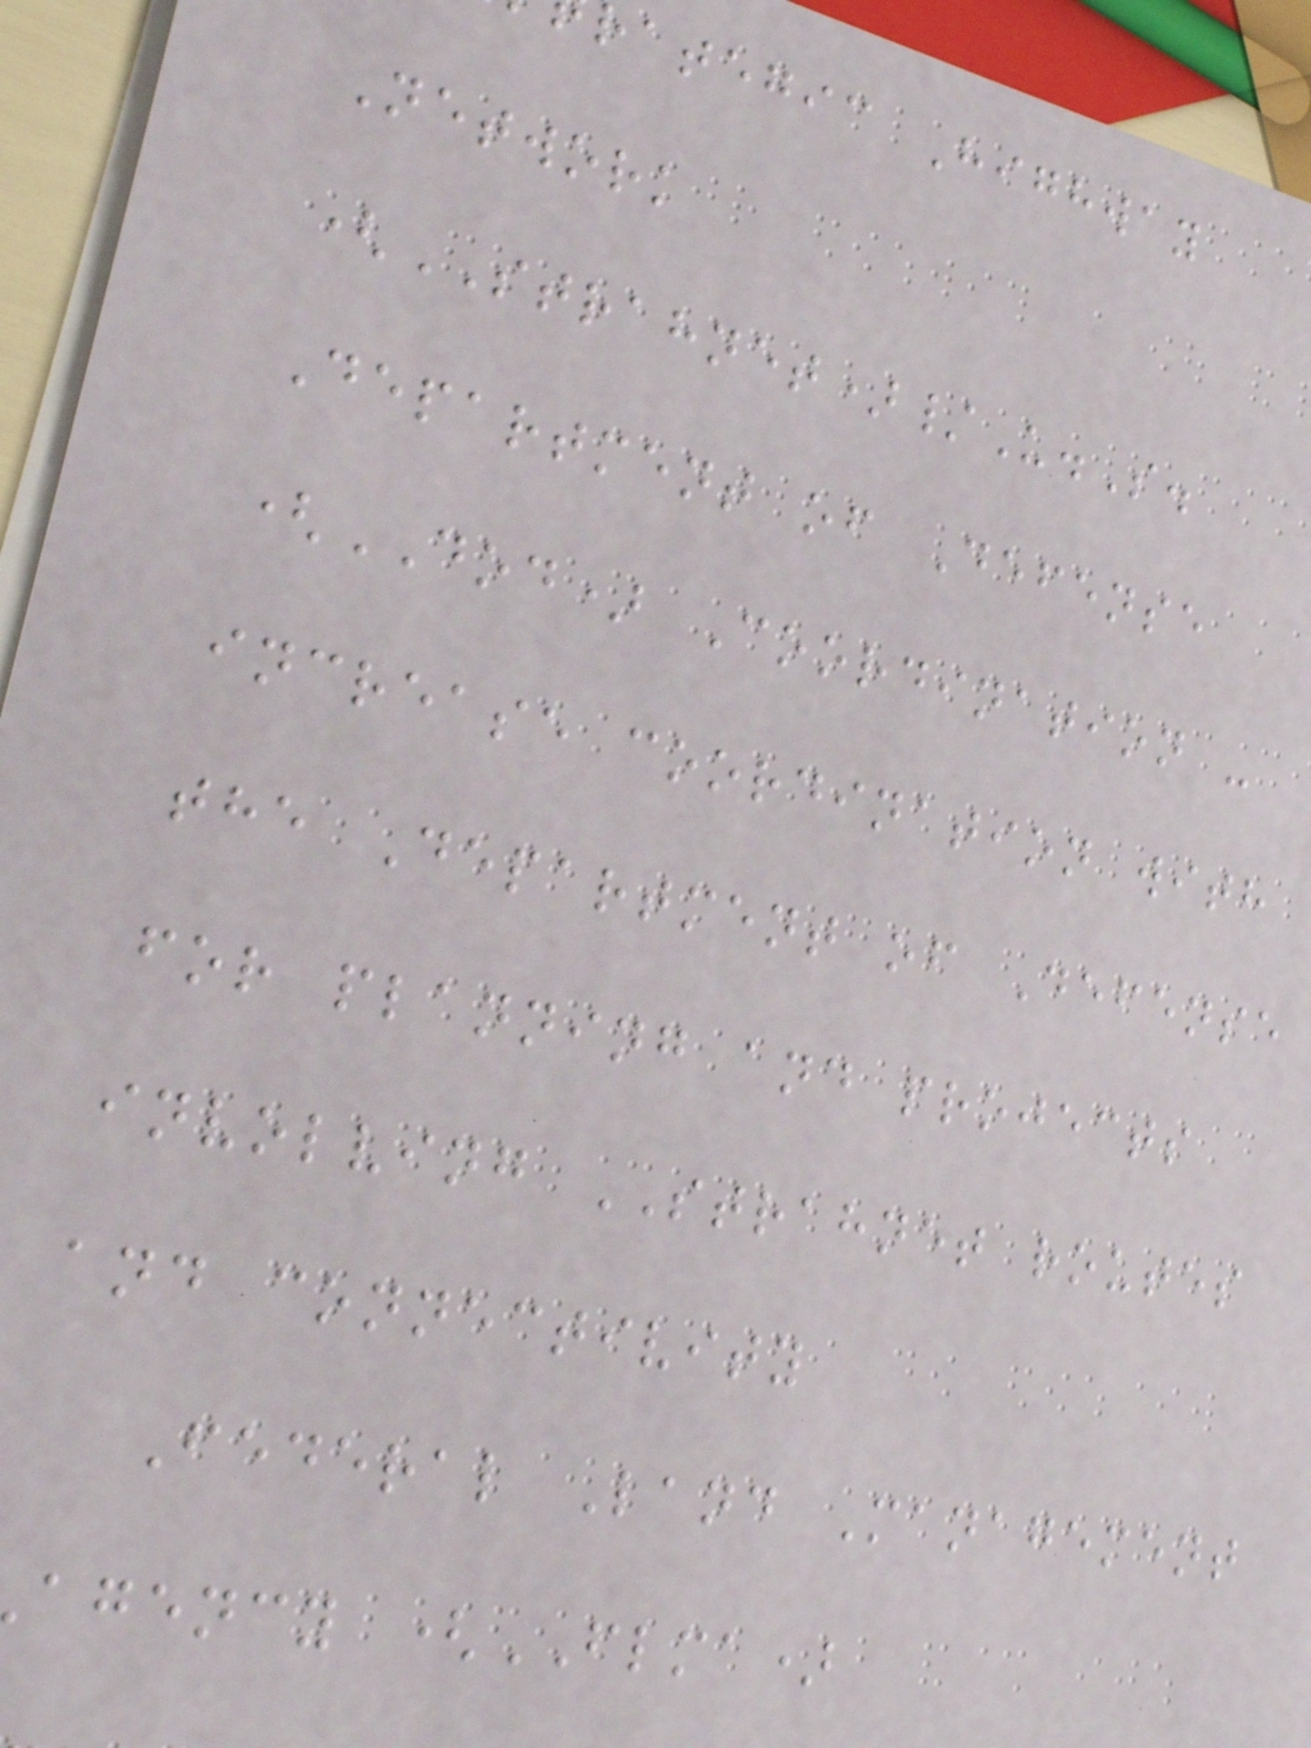rategic Highway
Network
(STRAHNET)/U.S.
Department of Defense
(DOD) Coordination -
increase coordination with
the Department of Defense
for planning and projects
involving STRAHNET routes
and connectivity
Federal Land Management
agency (FLMA)
